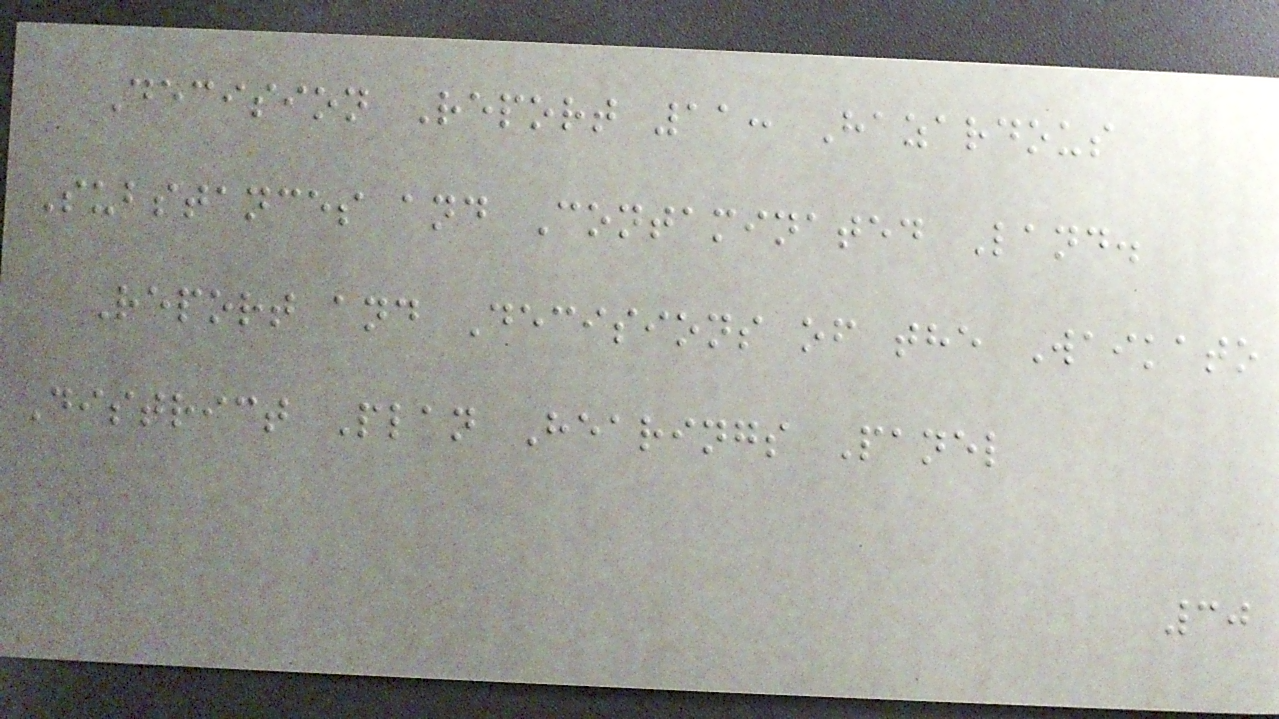Decision Report 11: Hazardous
Substances and Contaminated Land.
Report and Decisions of the Waikato
District Plan Hearings Panel
30
